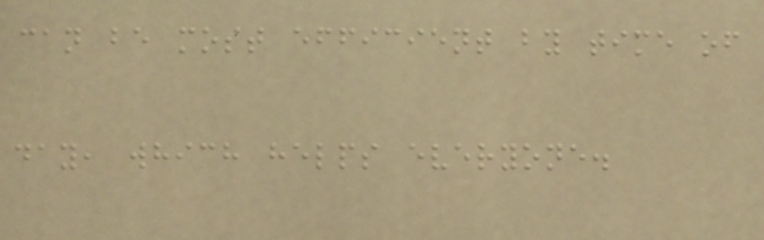can be most efficient by time of
day, which helps everyone.
